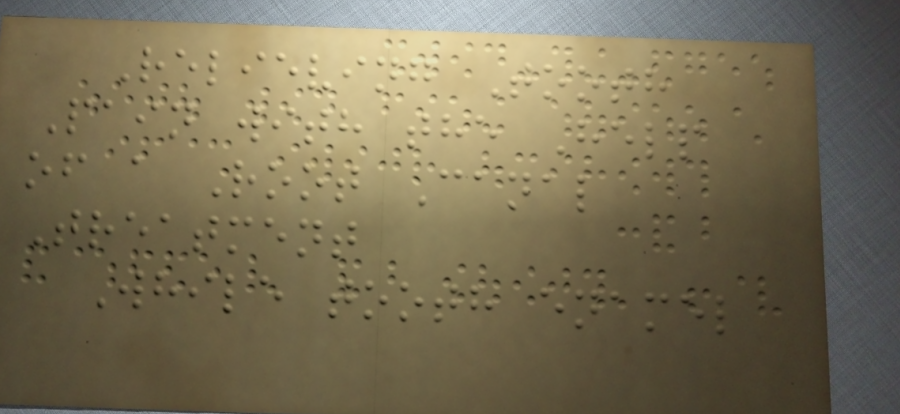Relieving Tooth
Pain with the Help
of a Root Canal
Treatment
While tooth enamel
